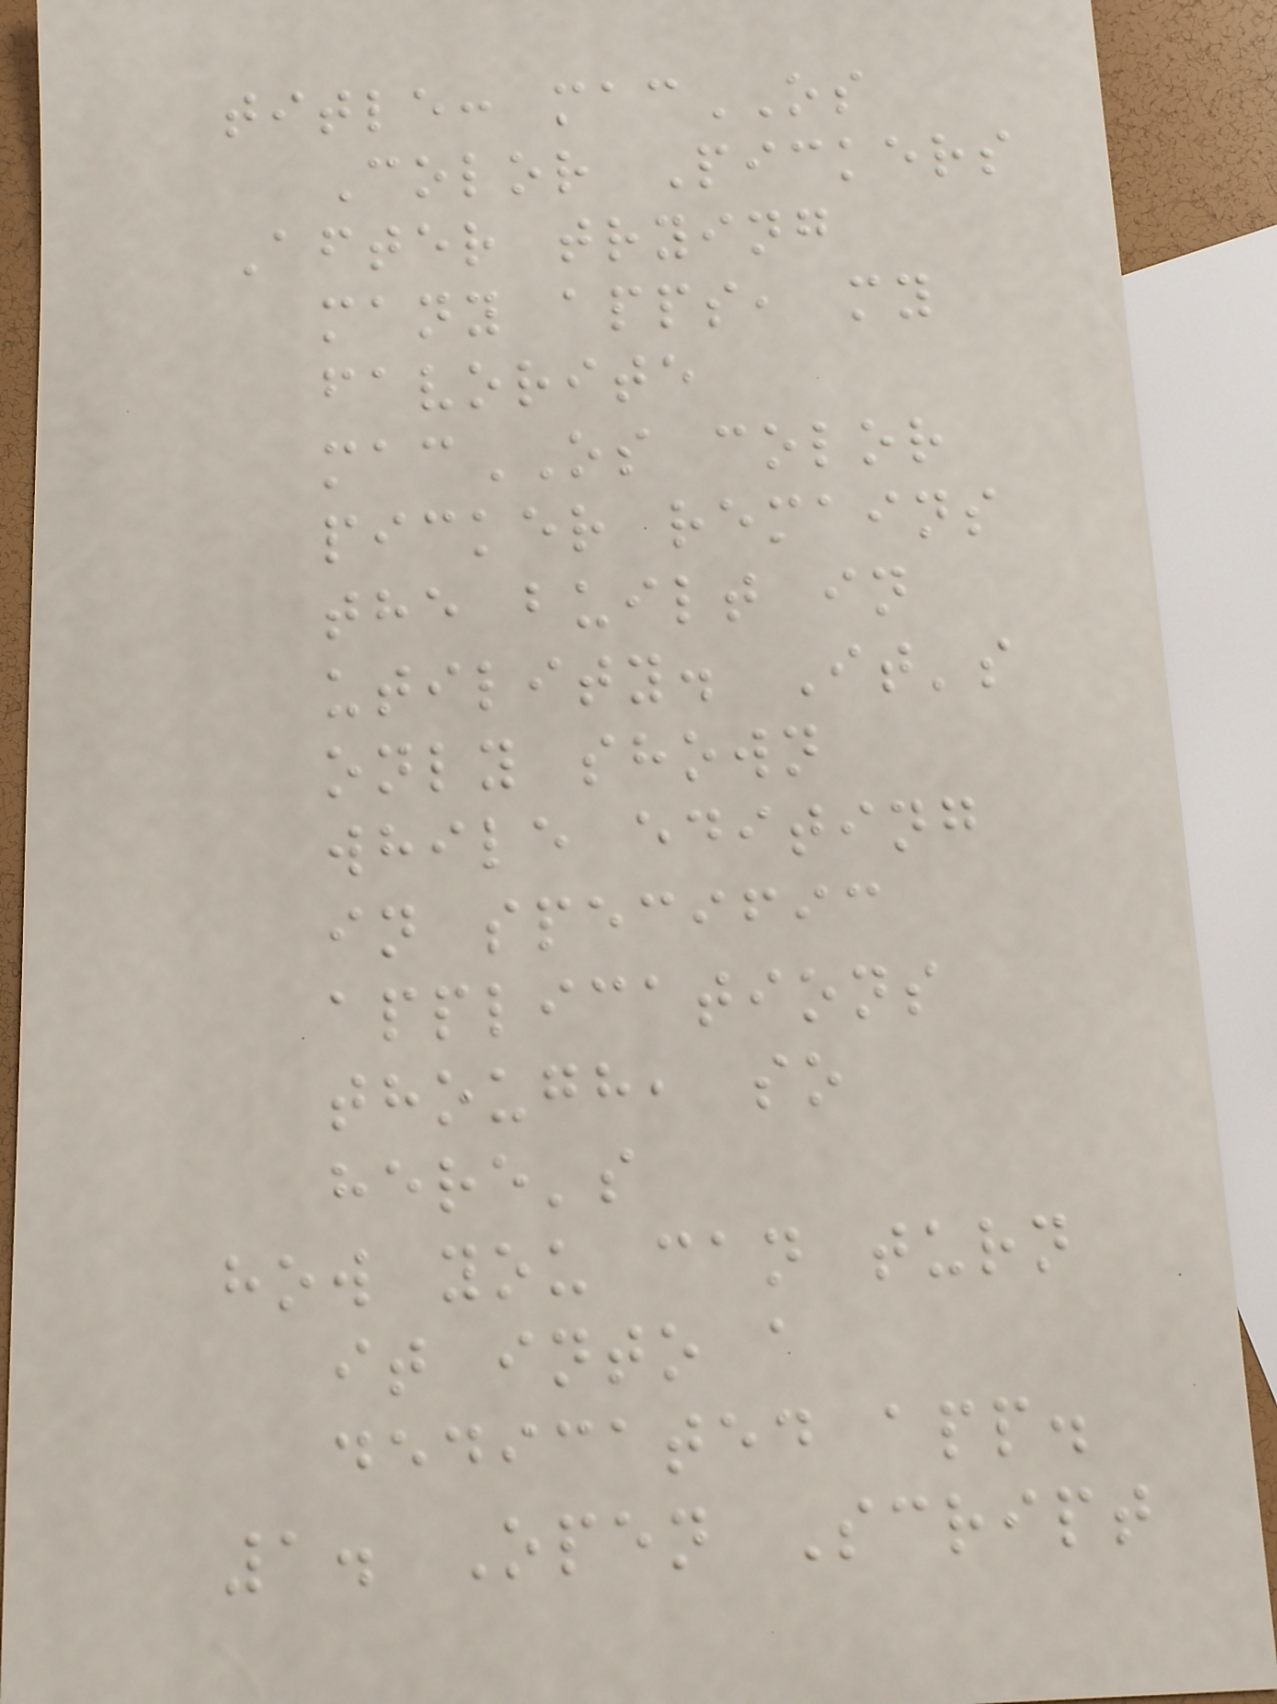title: macOS
Color Pickers
After trying
many apps, my
favorite
macOS color
picker remains
the built in
utility. It's
only shown
while editing
in specific
applications
though, so
here's
how you can turn
it into a
dedicated app.
1. Open Script
